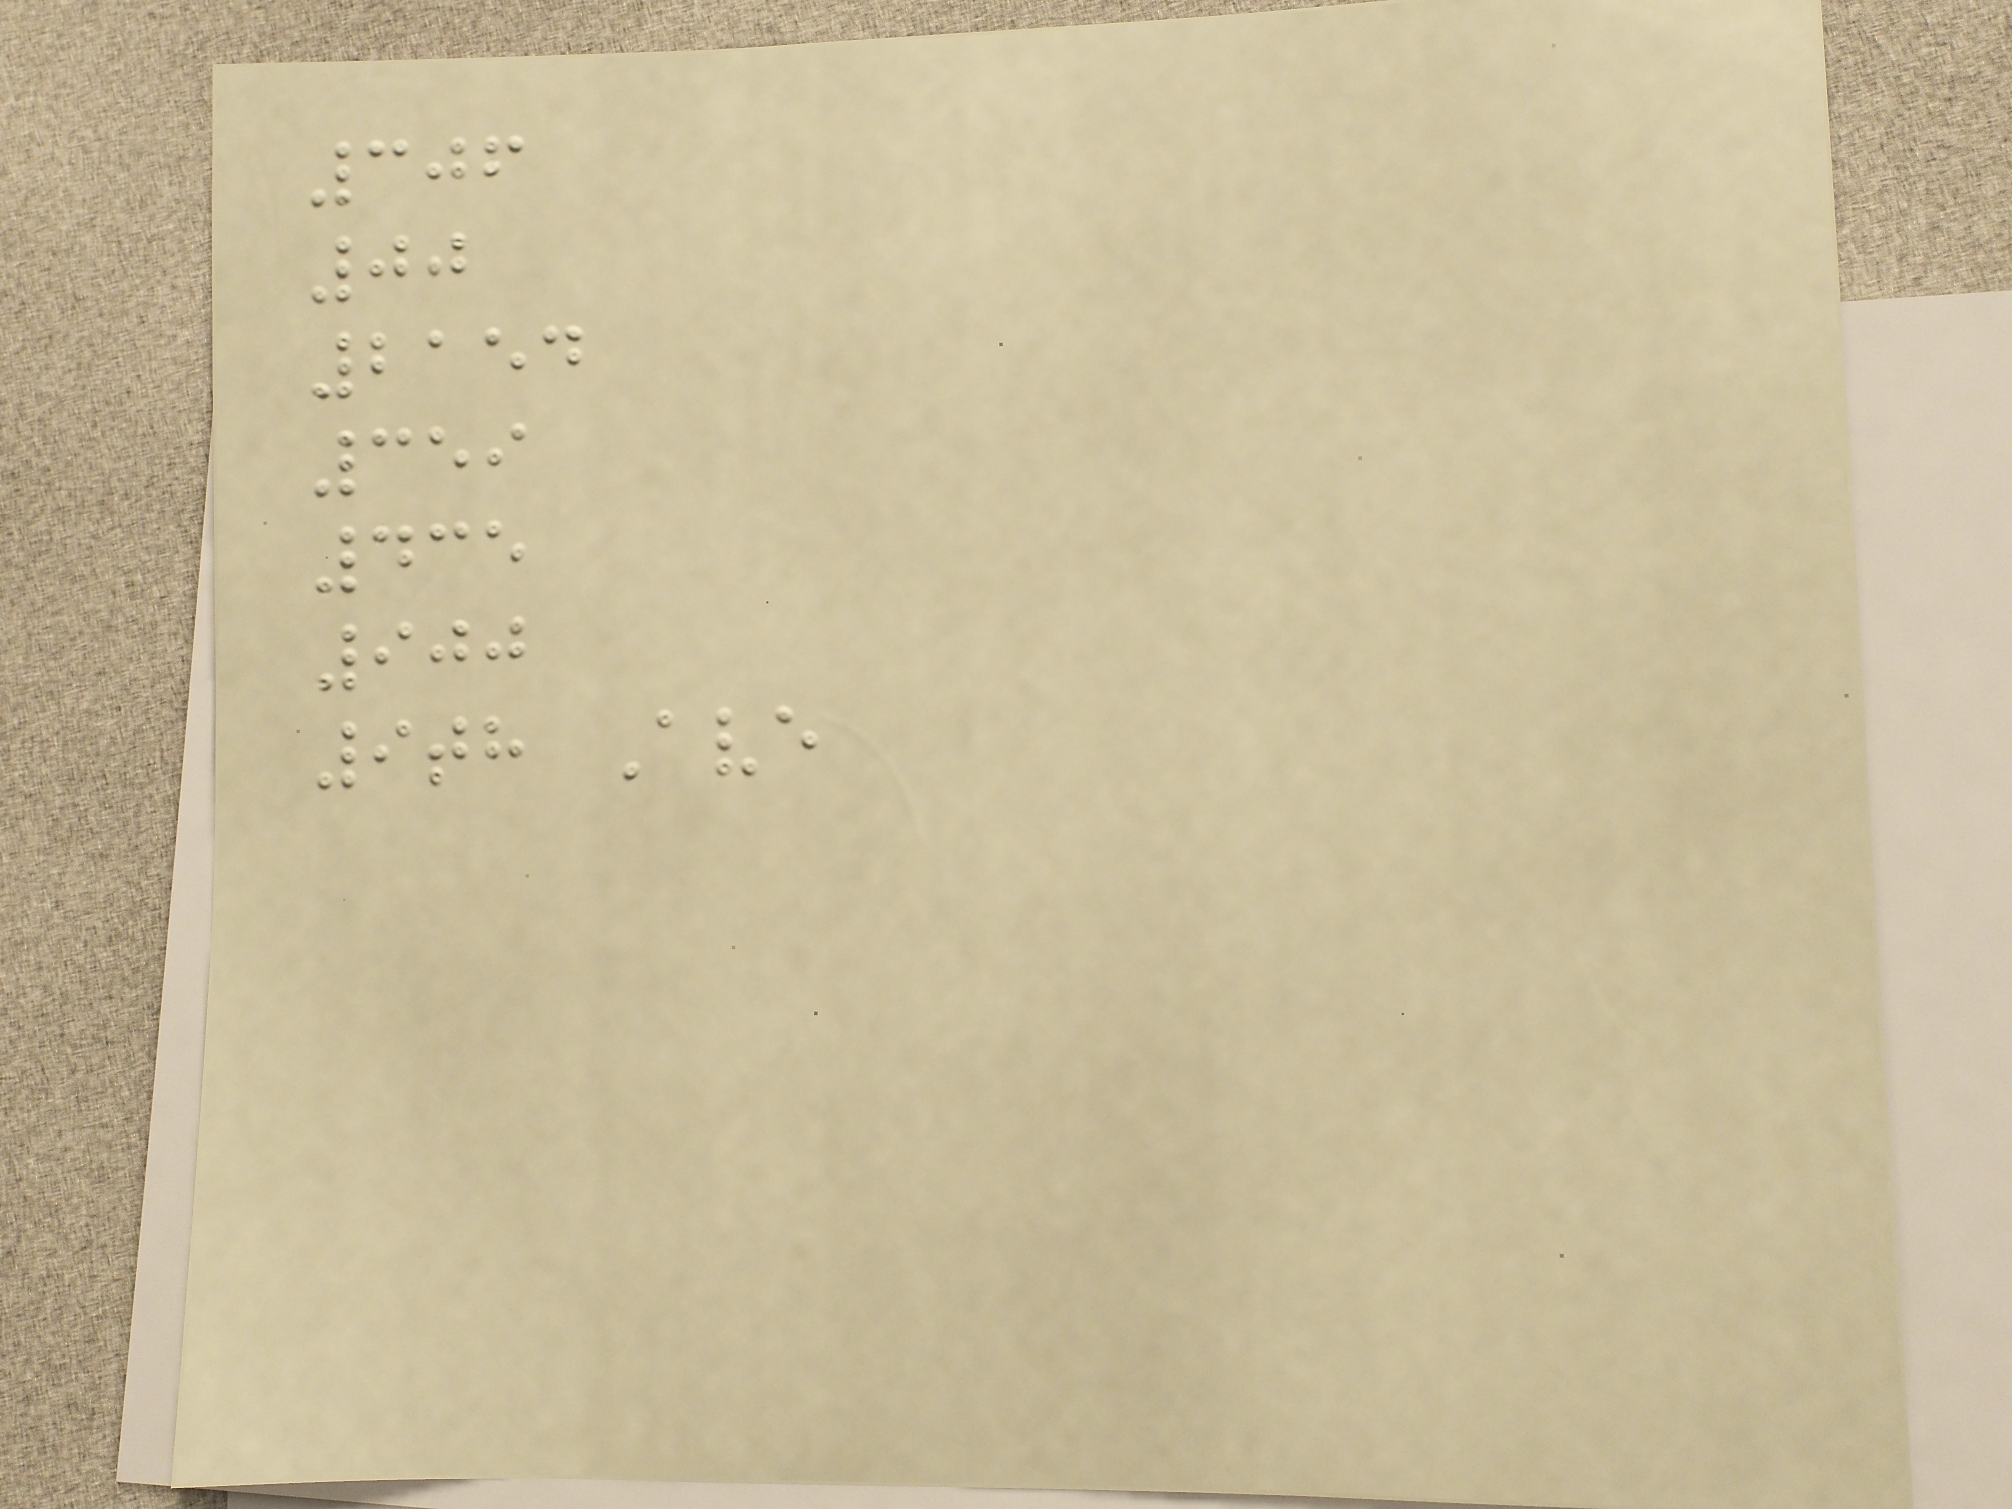306
00
2154
359
435
900
9th Ave
